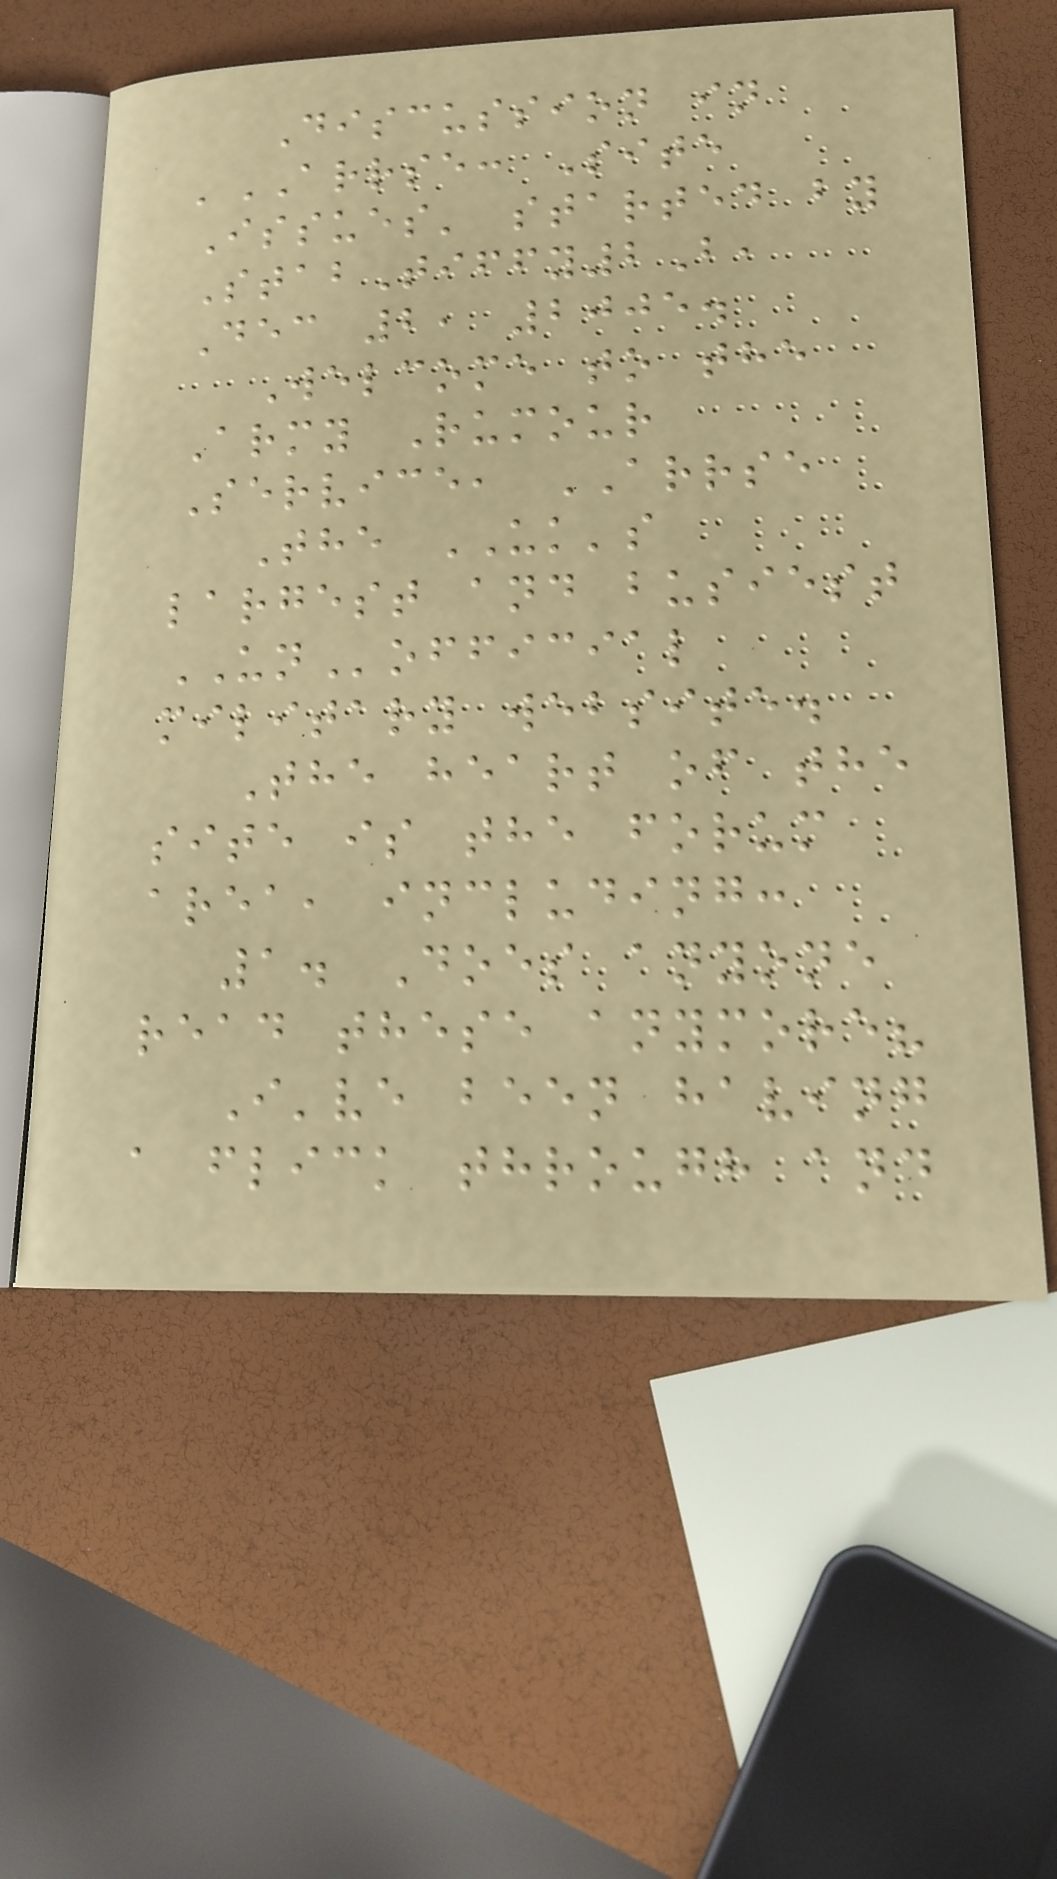Discussion in
'ARRSE: Site
Issues' started by
StabTiffy2B,
Dec 2, 2005.
Welcome to the
Army Rumour
Service, ARRSE
The UK's
largest and busiest
UNofficial
military website.
The heart of the
site is the forum
area, including:
1. Does anyone
read these anymore?
I've been having
a flick through and
